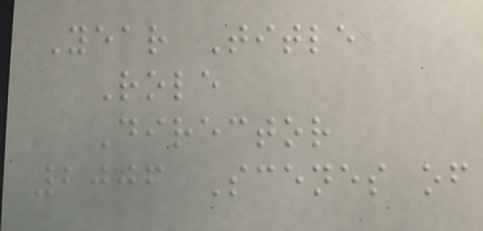Year Title
Role
Director
2006 Scenes of
